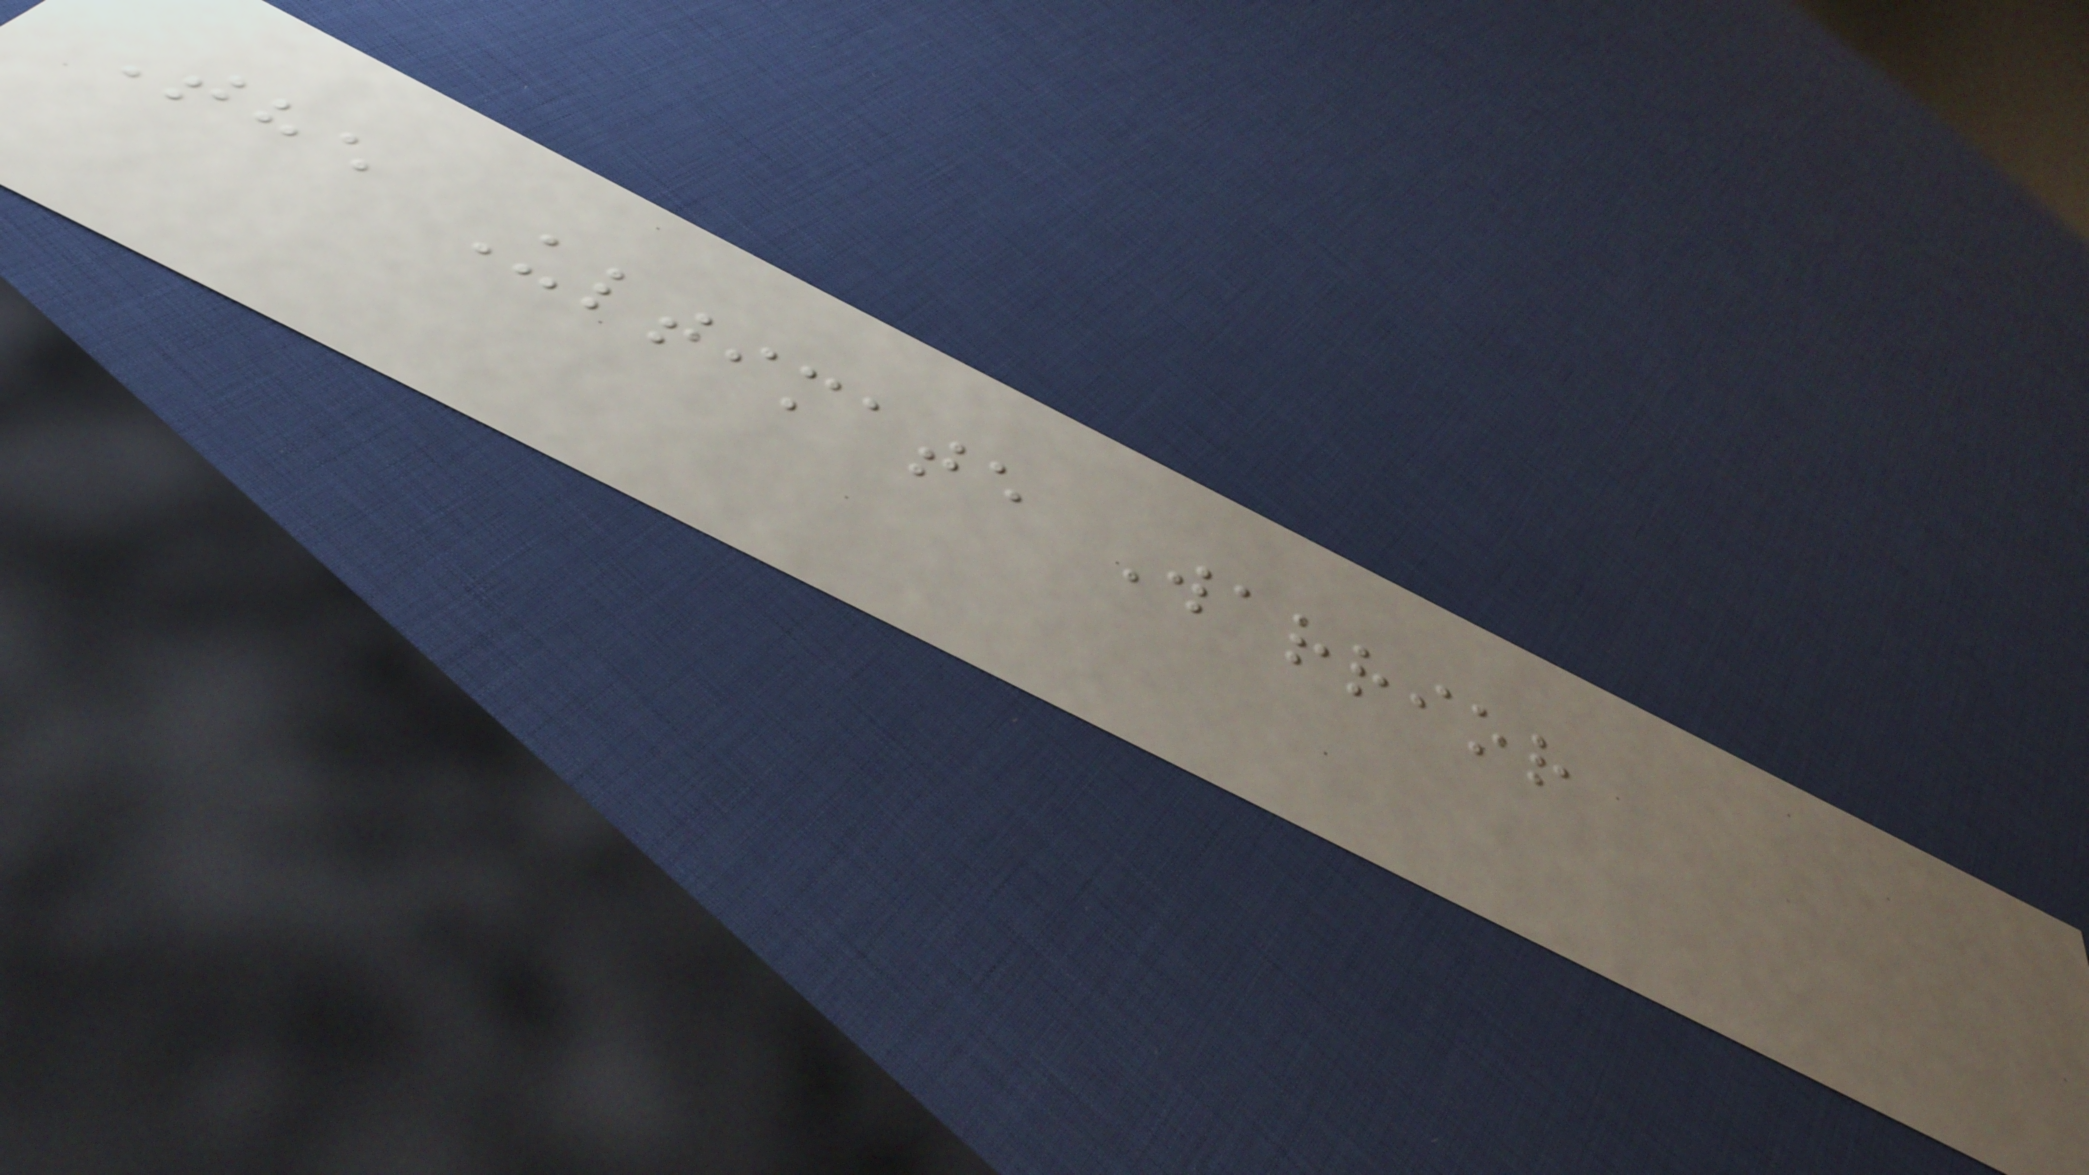The Ultimate Warrior
